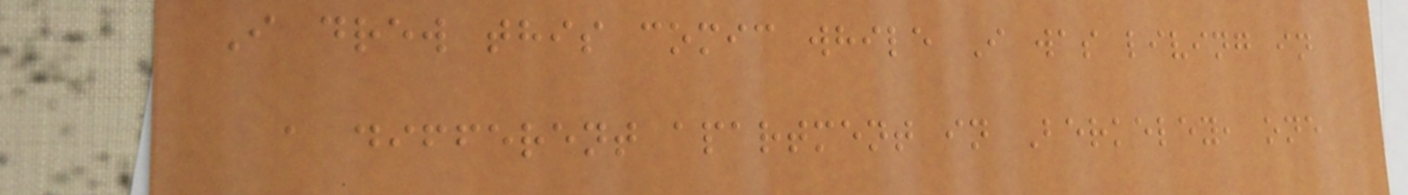I drew this comic while I was living in
a different apartment in Berkeley, one
